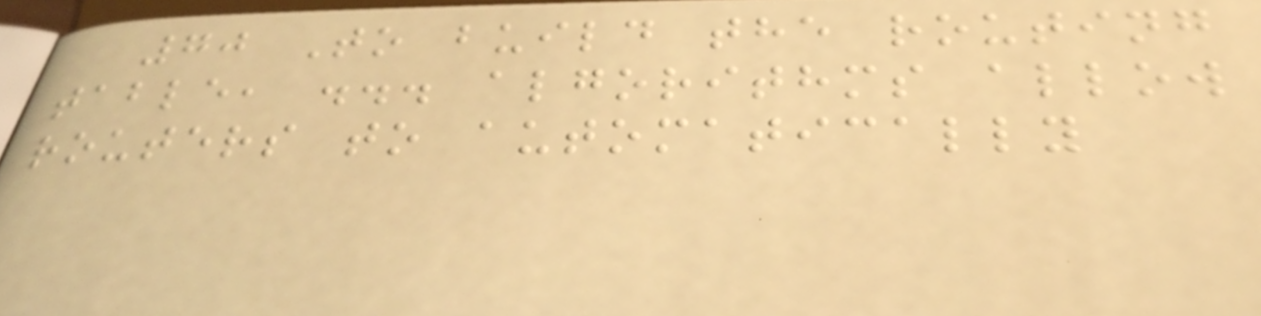70 To build the routing
table, ... algorithms allow
routers to automatically
